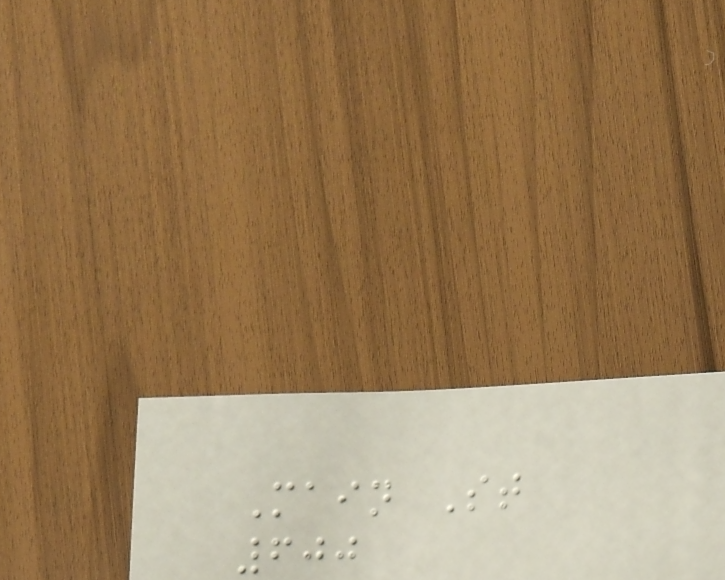Main St
600
